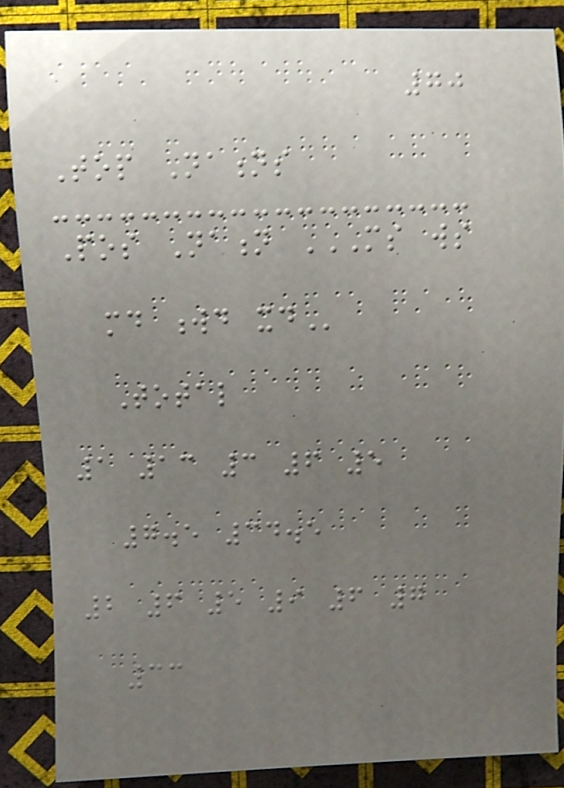70
Top Nations
Pos Nation MS WS
MD WD XD
Total
1 13 3 6 5
7.5 34.5
2 6 5 9 6 7
33
